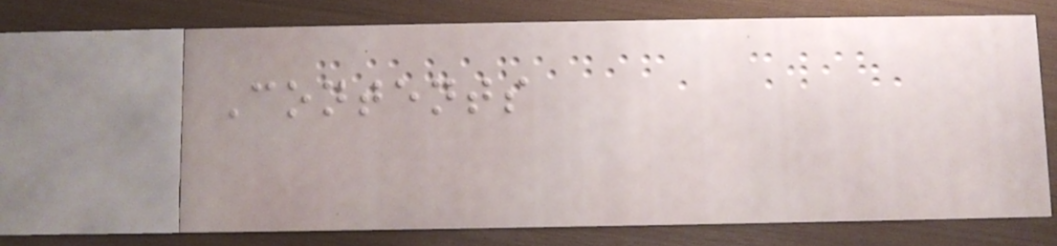Contents
